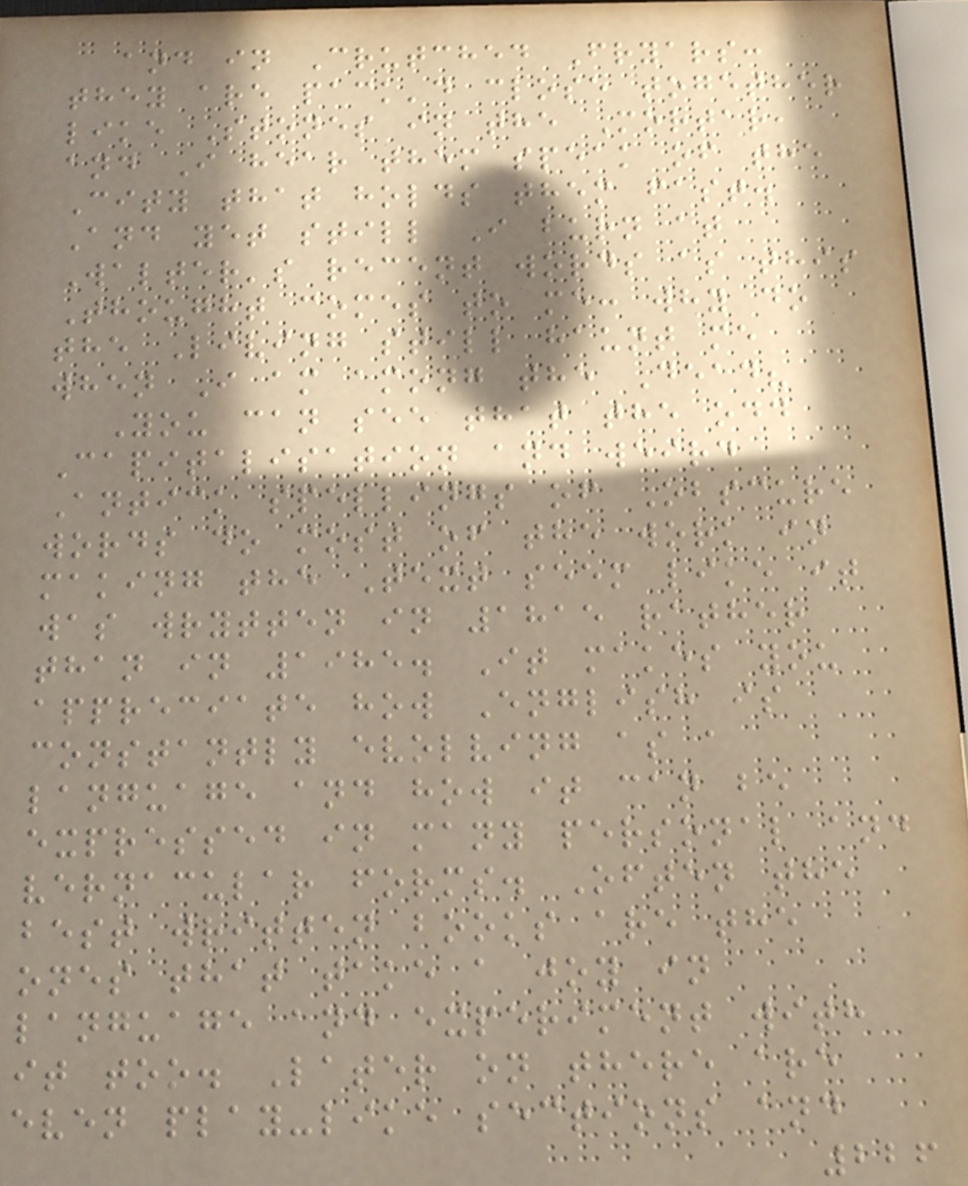and in Crutched Fryars:
they are pack'd close together
like Stones in the Mortar,
and I hear them speak of the
City that holds them fast.
And yet still I burn at
Walter's recent words as this
Thought comes to me: why do
the Living still haunt me
when I am among the Dead?
You can see that the odd
Capitalisation and weird
Antick spellings of Obscure
words do most of the work in
making the Text seem like it
was wrytten in 1815 rather
than in 1985. It makes you
appreciate how English is
constantly evolving as a
language and how it can be
expressed in many personal and
vernacular forms. Often the
best written books are the
ones that take a joy in
language and experiment with
it too. Later on there are
even play-like sections and
226
